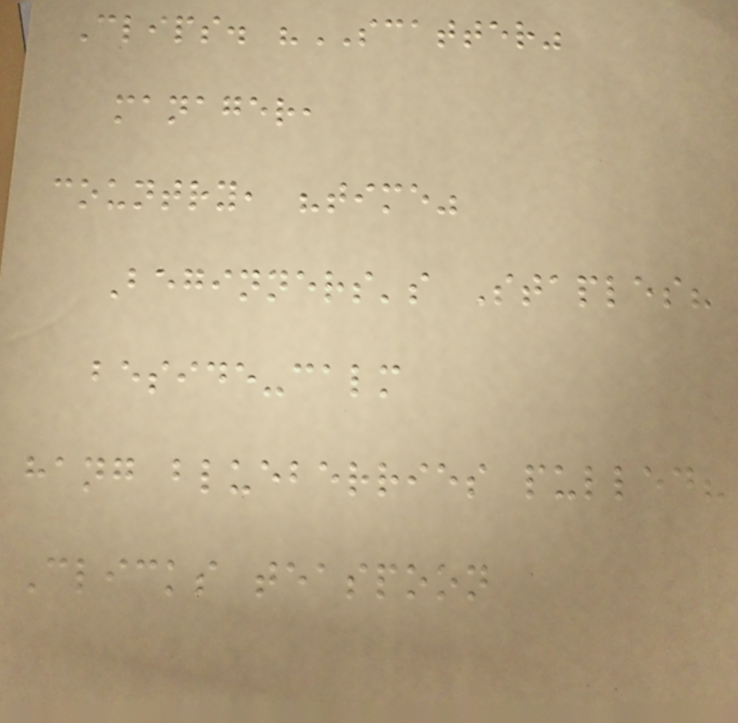Clips. "SCATTER"
manager,
country, "time"
Beginners's Staples?
beside-calm
hang blueberries pulled?
Clicks teaspoon
